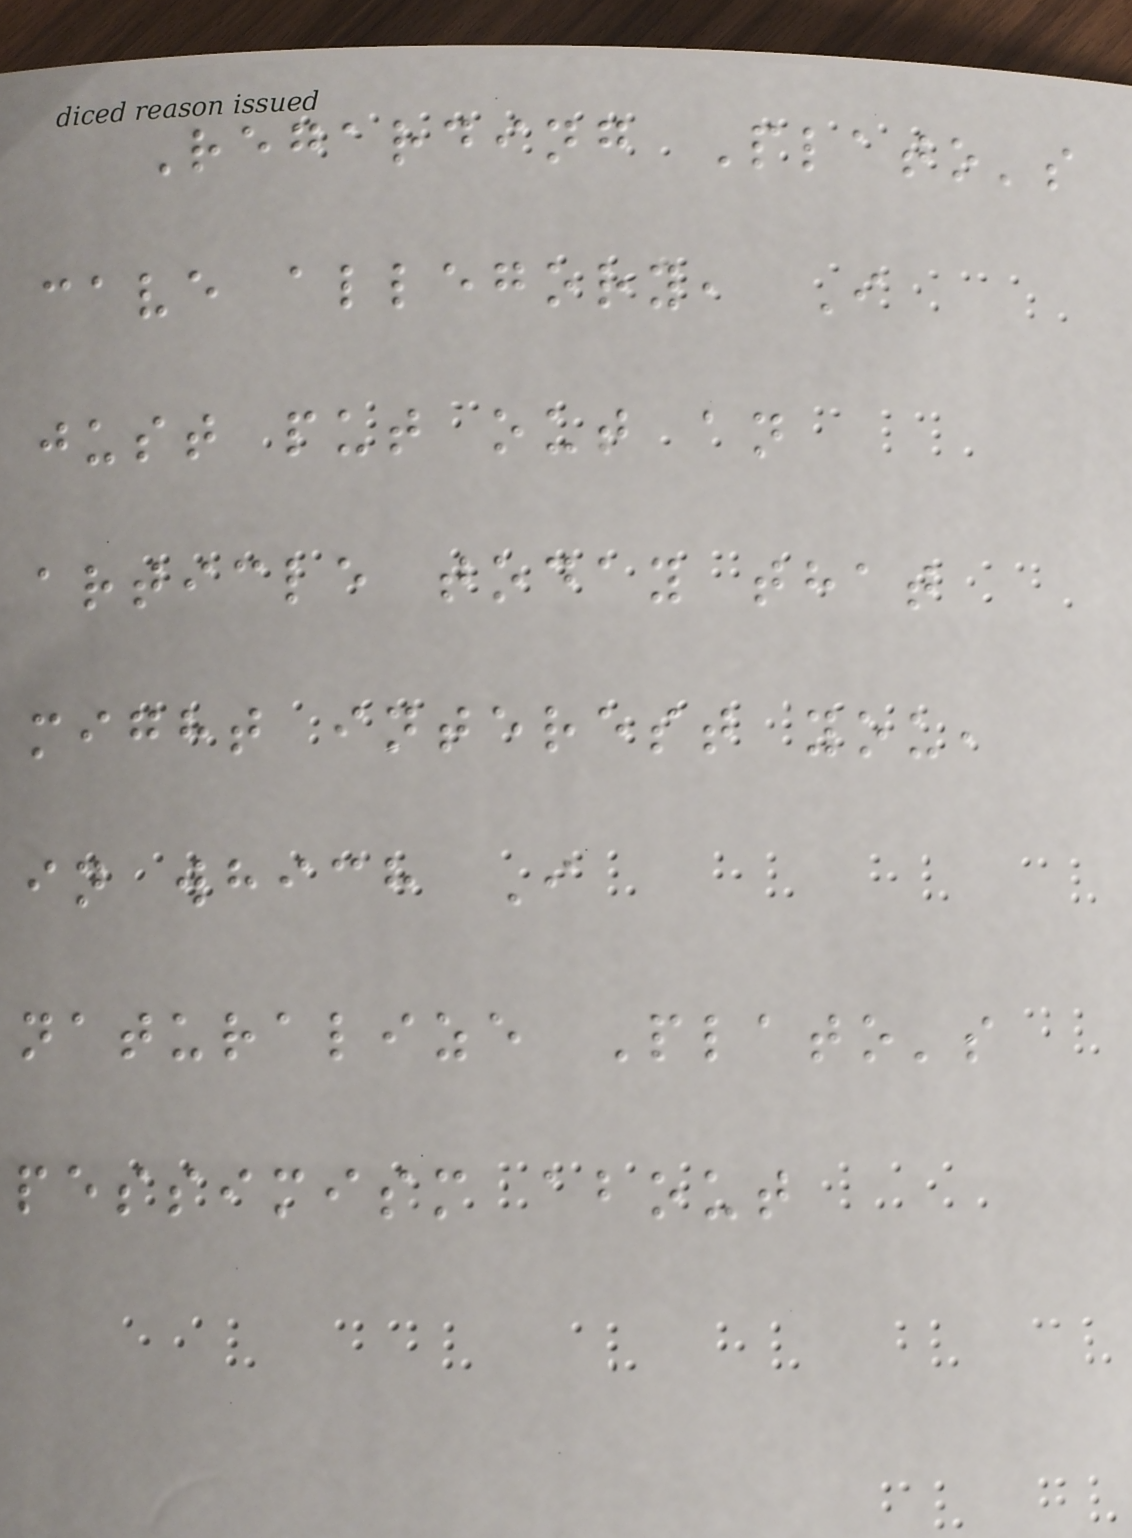Regarding Plato's
cave allegory, I
just put out an
article today that
might interest you,
in which I
naturalize Plato's
pessimism about
